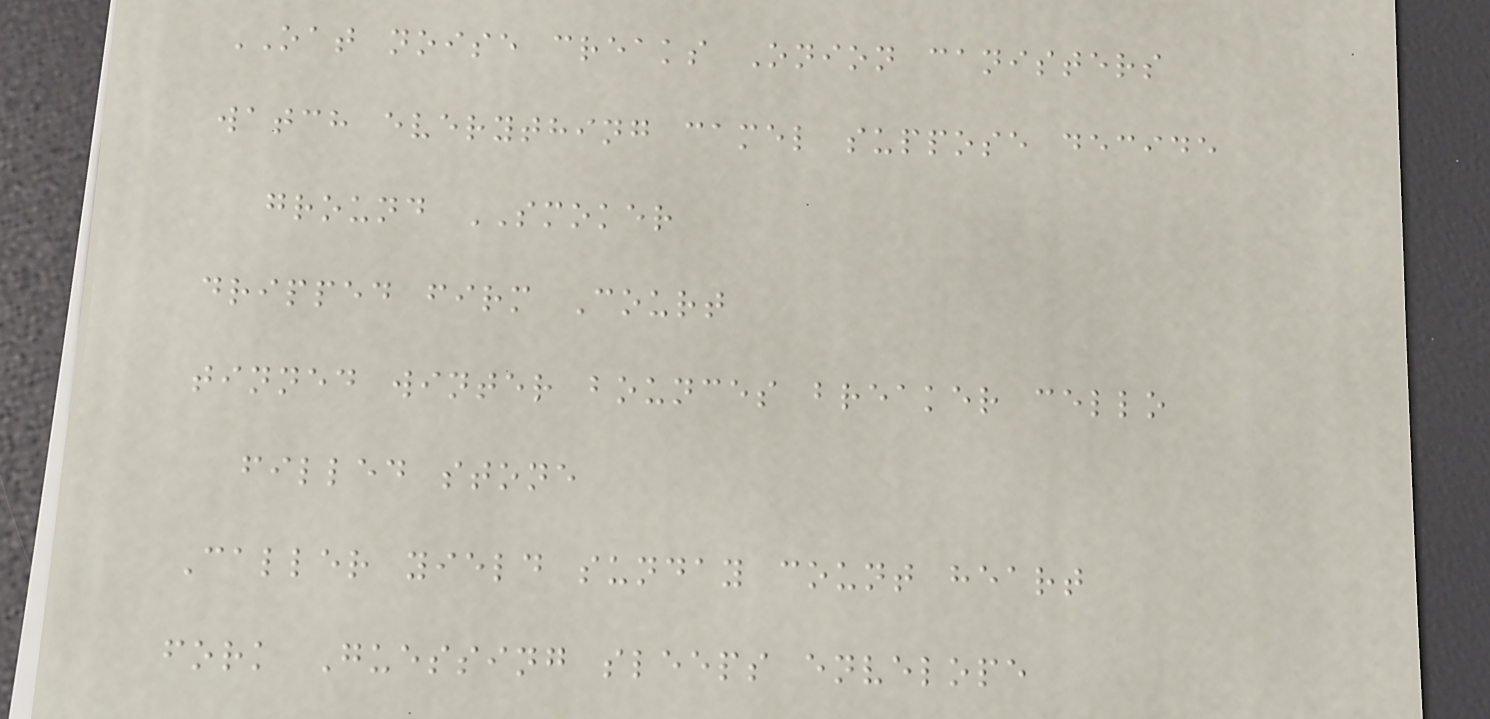OAT noise creaks Onion canisters
watch everything camel suppose decide
ground SMOKER
dripped firm Court
tinned winter bounces breaker cello
filled stone
Caller yield sunday count heart
fork Guessing sleeps envelope
